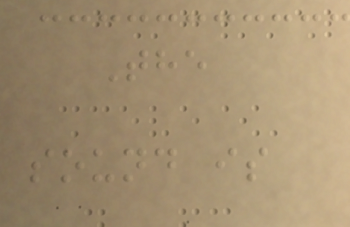The
sound is
